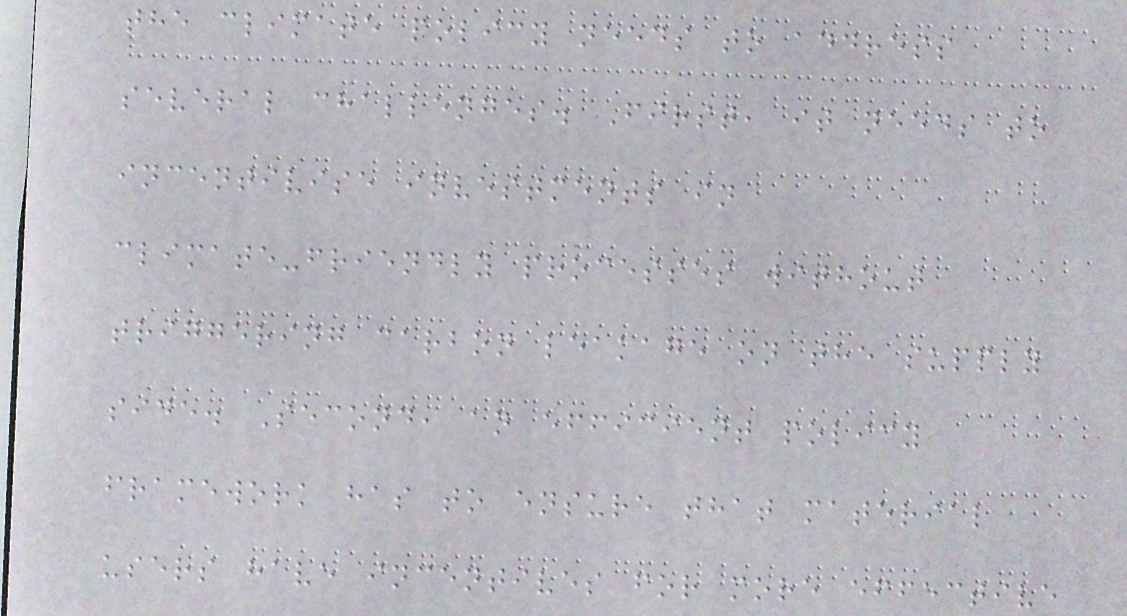the climate policy needs to address
several challenges. First, it needs to
incentivise investments in
climate-friendly processes without
triggering carbon leakage on the supply
side. Second, an efficient policy
framework has to ensure that material
users have incentives for more effective
